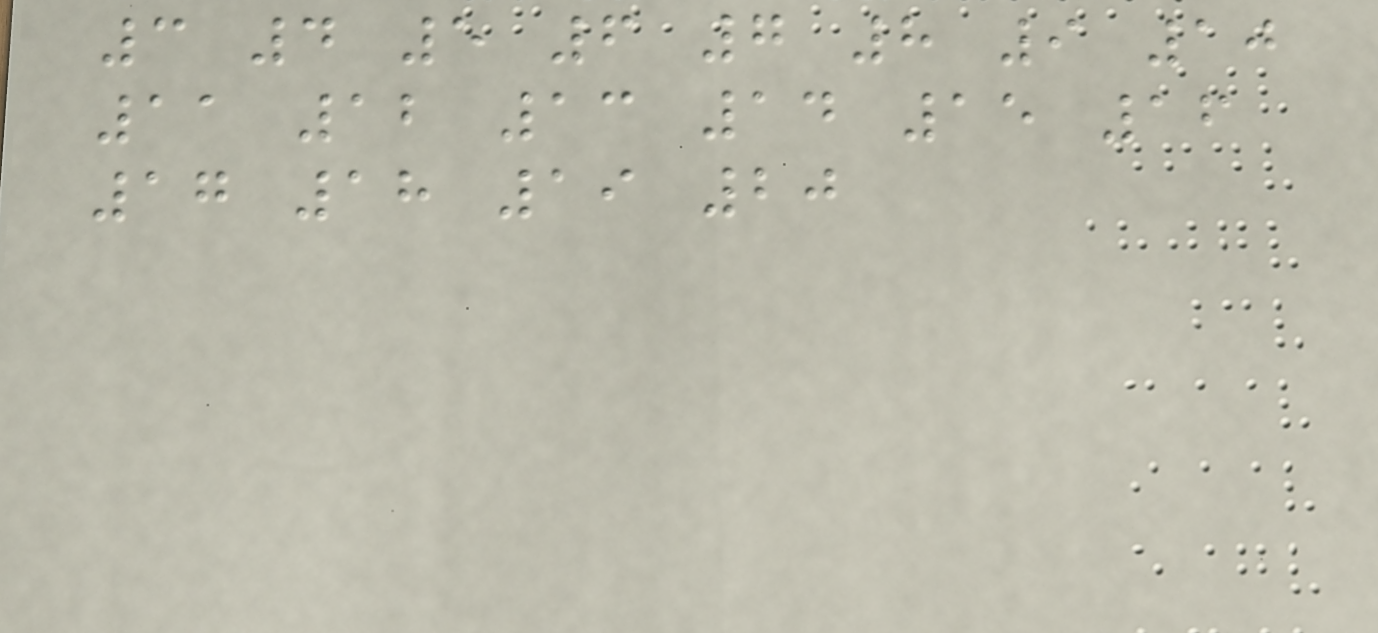3 4 5 6 7 8 9 10
11 12 13 14 15 16
17 18 19 20
